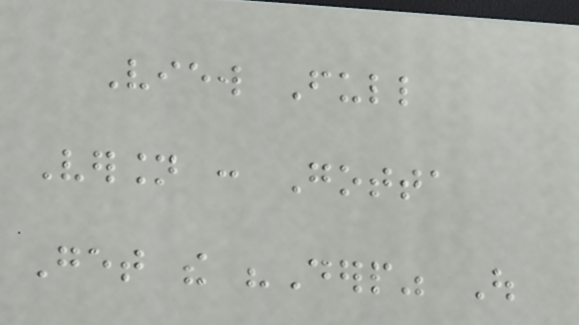View Full
Version : Gotta
Get the "Derp" Out
